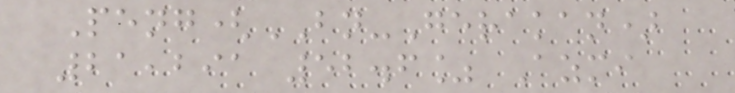Peng(BN-Gerakan)
21,291 52.6% Azmi
